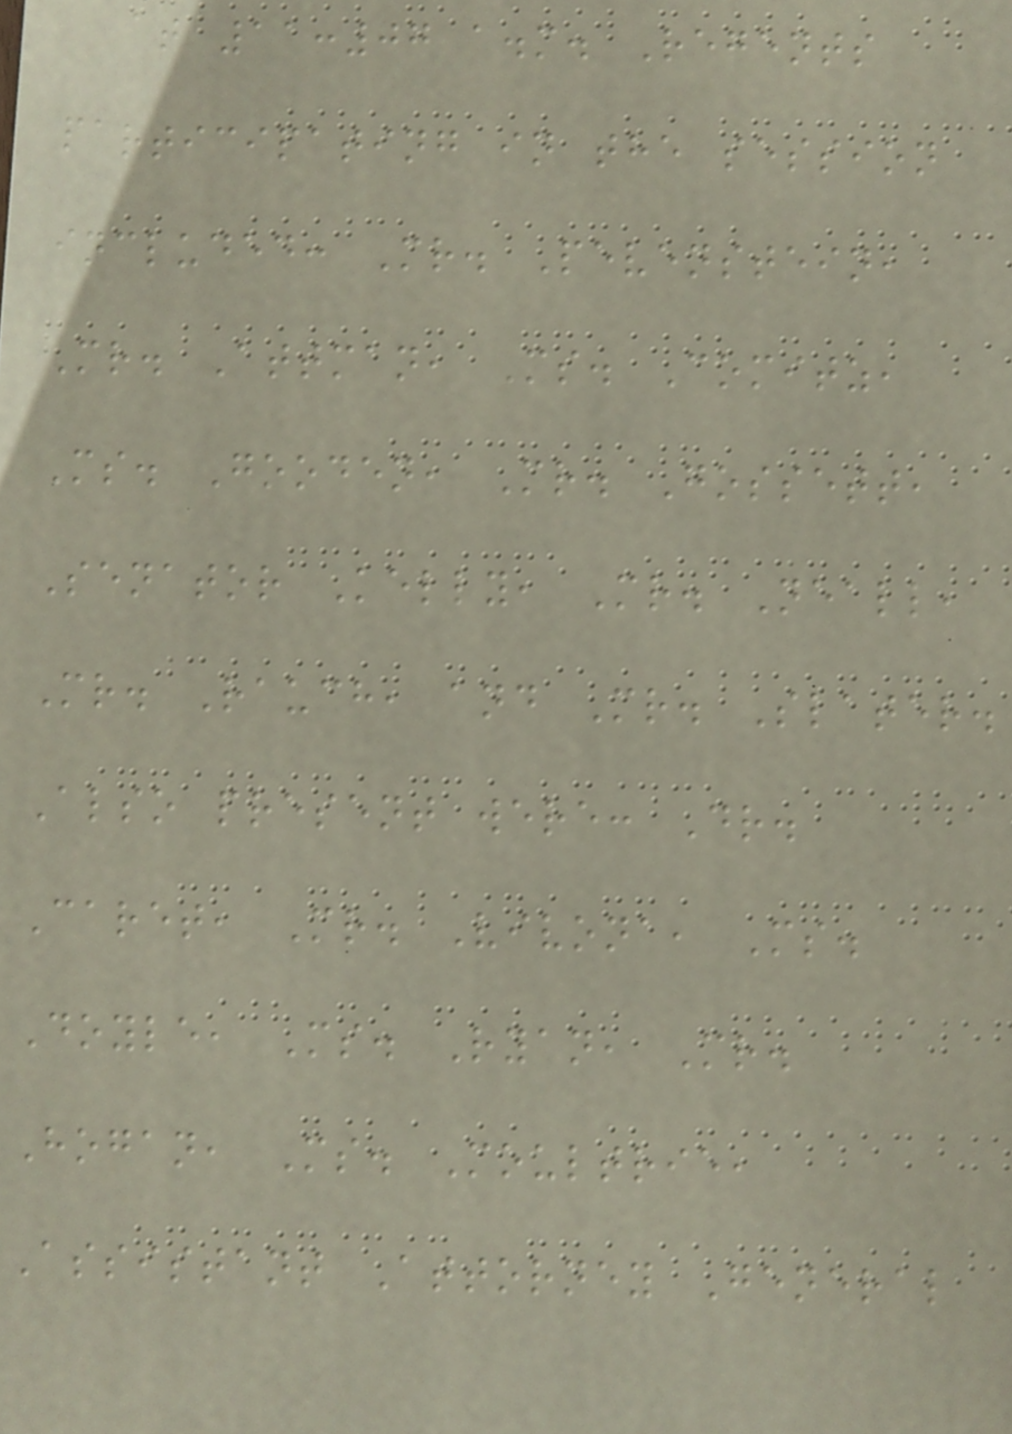at 11:07 a.m. Regents
participating in the session
included: Mr. Pevenstein,
Mr. Attman, Ms. Comitz,
Ms. Gooden, Mr. Gossett,
Senator Kelly, Mr. Neall,
Mr. Rauch, and Mr. Slater.
Also present were: Dr.
Caret, Mr. Vivona, Ms.
Doyle, Ms. Ryan, Mr.
Hogan, Ms. Moultrie,
Assistant Attorney General
